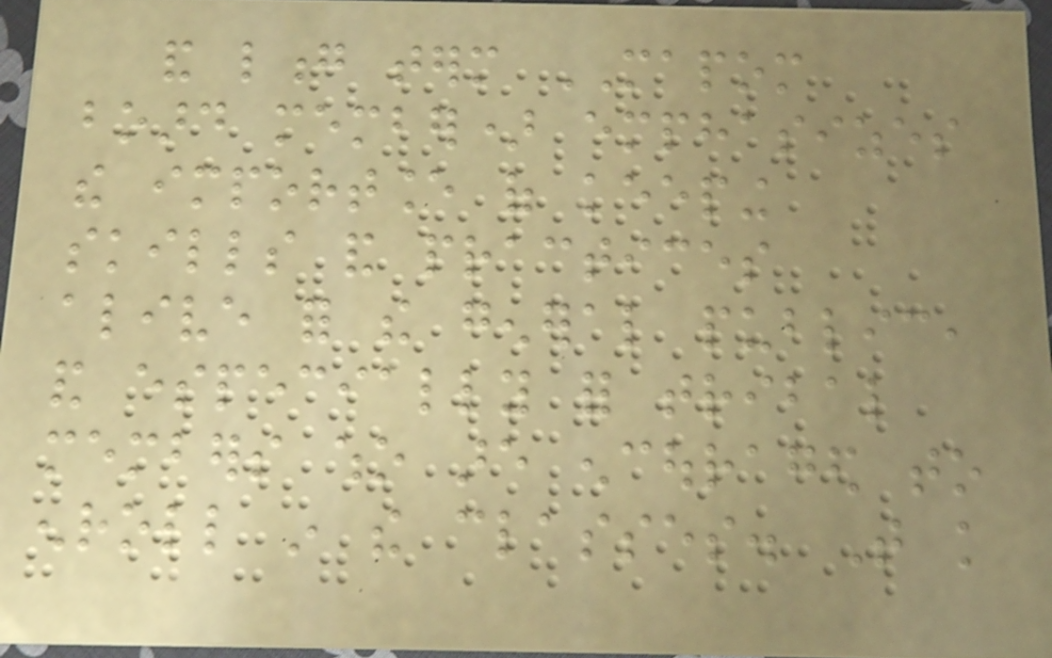and long term MAPOM
board member) emphasizes
the importance of keeping
skills and practices
alive for the general public,
and especially for tribal
members who are encouraged to
enroll in the classes. That knowledge
